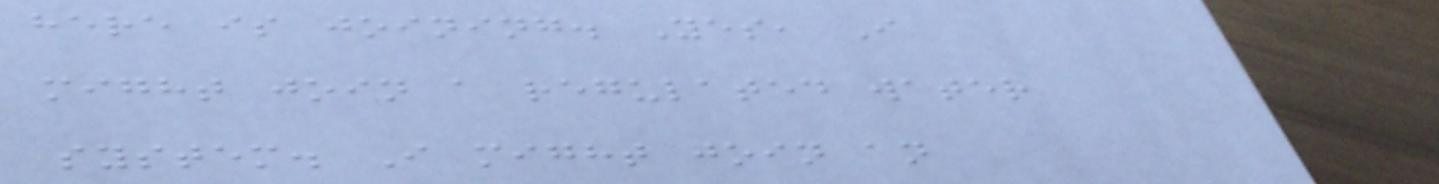here is joining. Yes, I
might join a regulated water
system. I might join an
